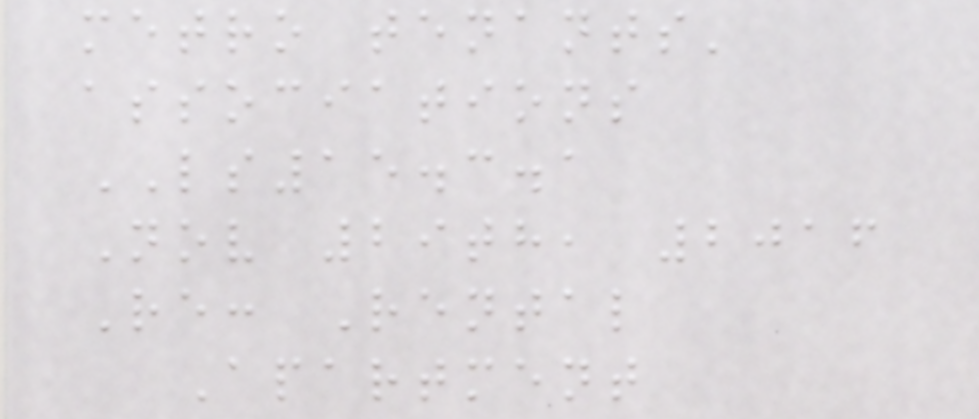metro tenants'
associations
LS15.3.1
Nov 29th, 2016
Re: Rental
Apartment
